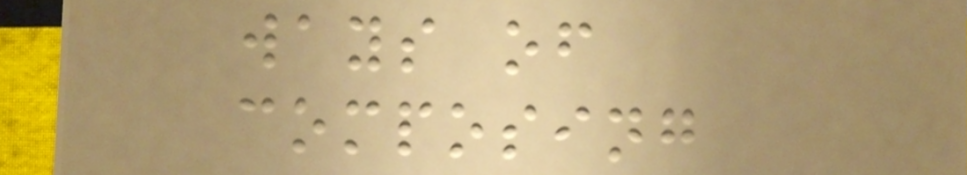ways of
composing
